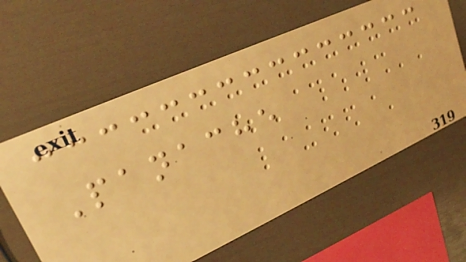Panache
